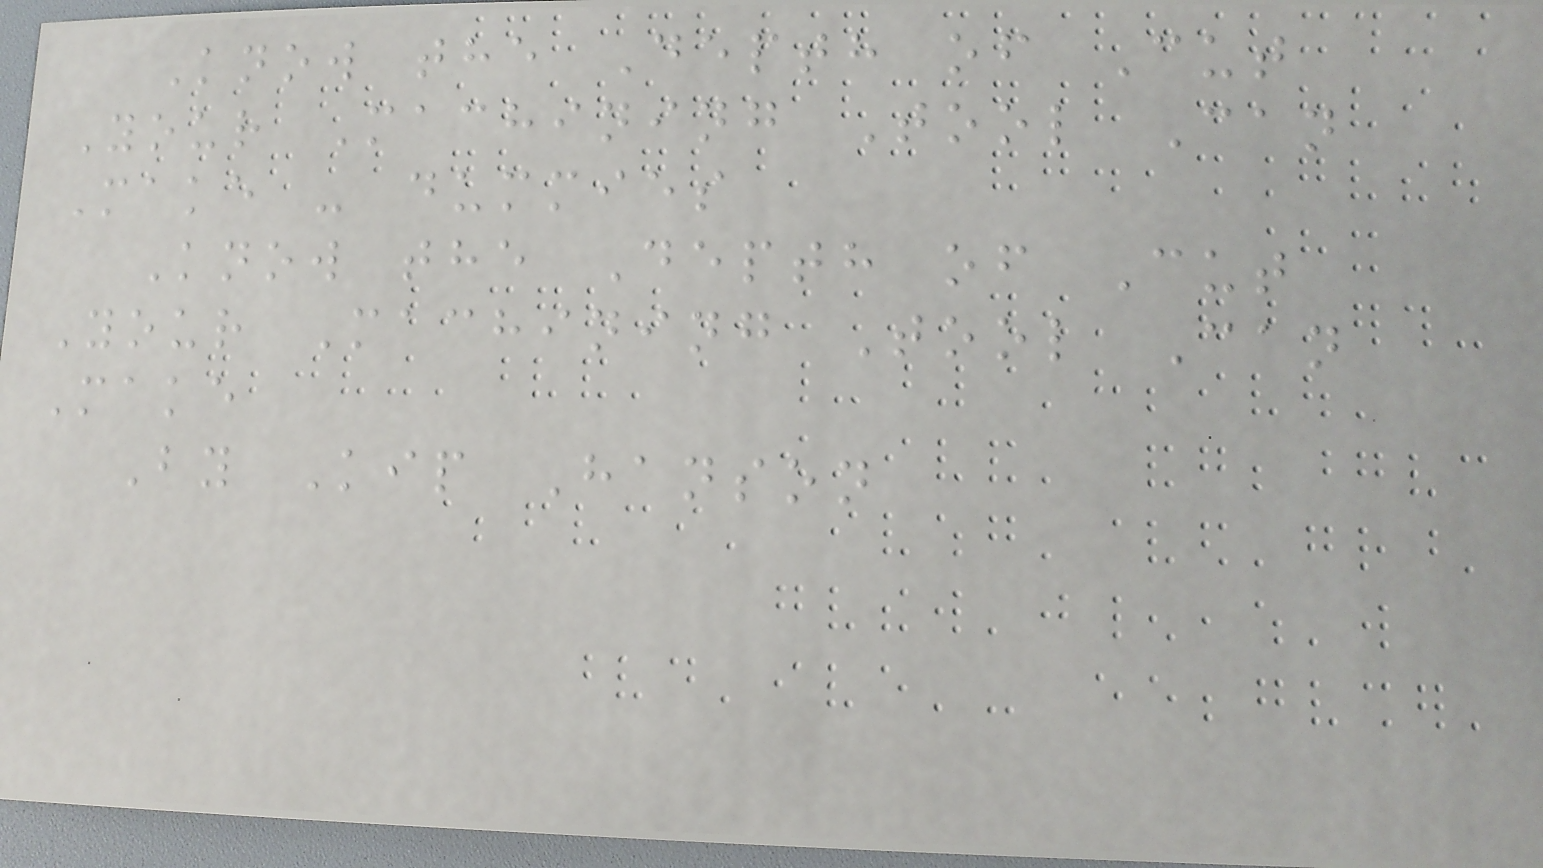Know the Depth of Cut
Your Machining Tool Can
Make - dummies
Know the Depth of Cut
Your Machining Tool Can
Make
By Kip Hanson
